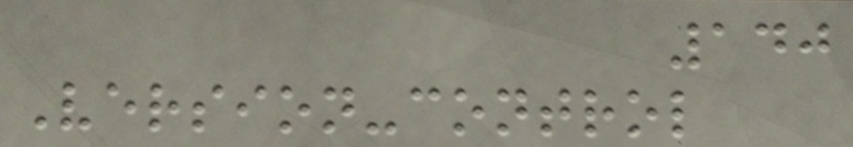140
Version-control
